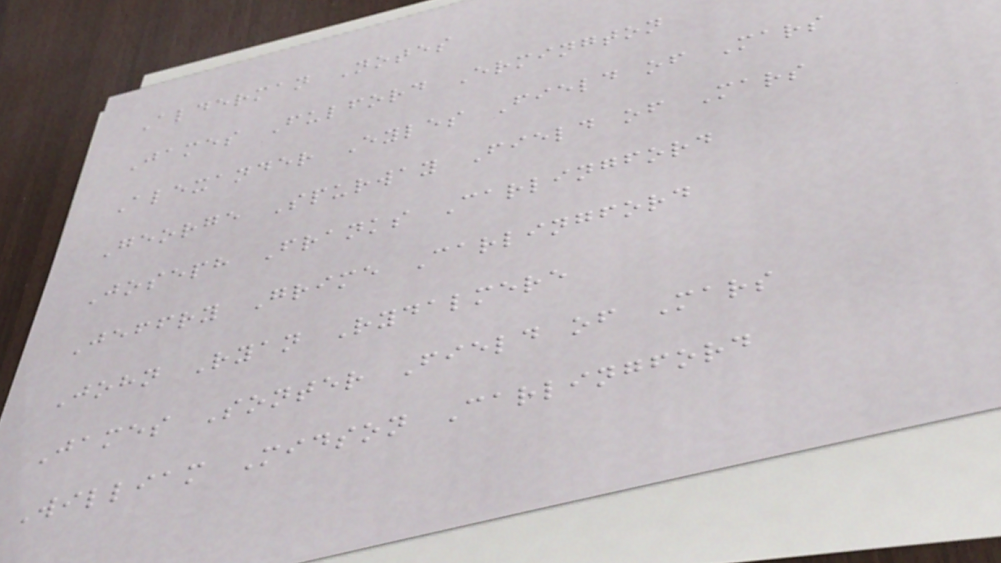Alderman Notes
James Fulford Ermington
Alexander Eyles Field of Mars
George Spurway Field of Mars
Joseph Franks Carlingford
Jeffry Grime Carlingford
John Ryan Rydalmere
James Sonter Field of Mars
William Midson Carlingford
